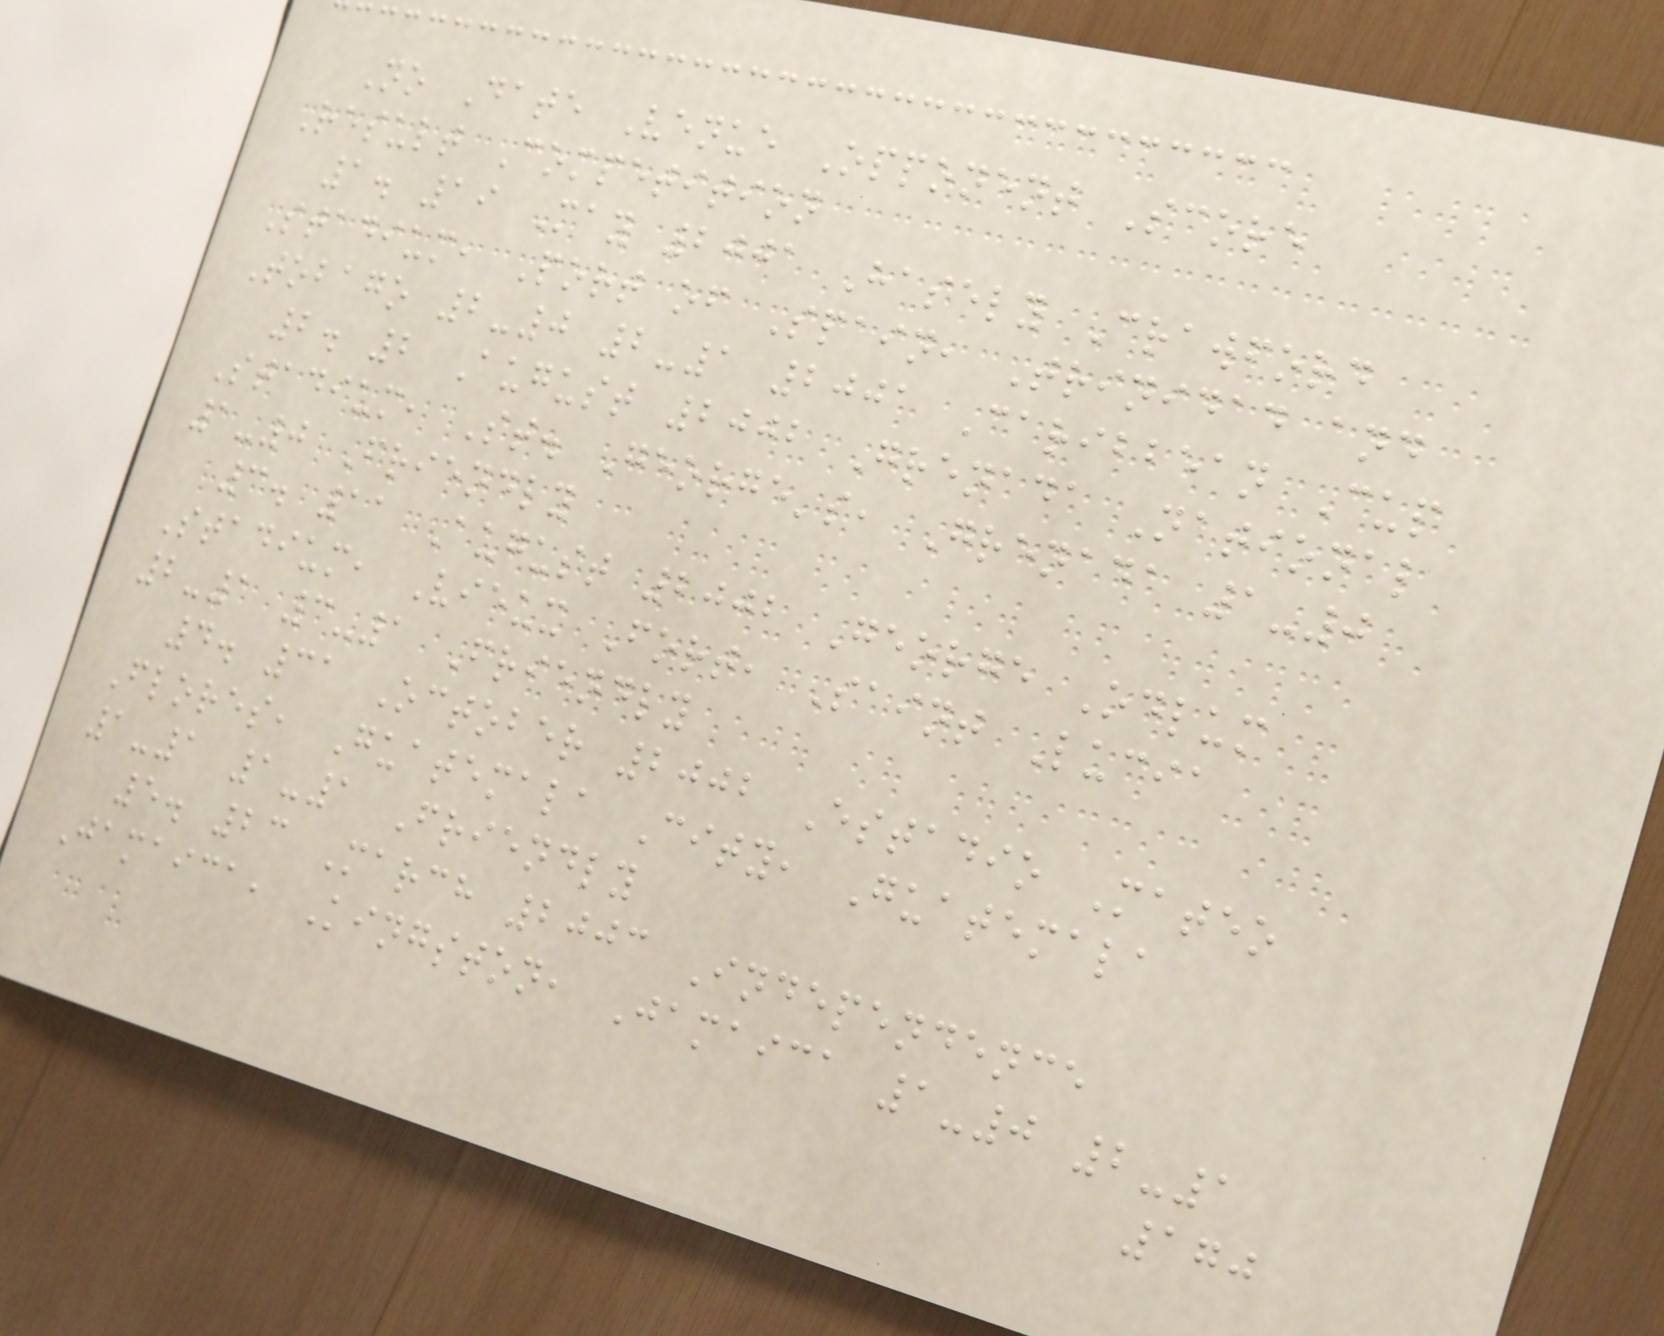No Date Venue Opponent Score
Result Competition
1. 19 May 2001 Hasely Crawford
Stadium, Port of Spain, Trinidad and
Tobago 2-0 2-1 2001 Caribbean Cup
2. 2 August 2002 Grenada National
Stadium, St. George's, Grenada 1-0
1-0 Friendly
3. 11 August 2002 George Odlum
Stadium, Vieux Fort, Saint Lucia
2-1 3-1 Friendly
4. 31 October 2002 Estadio Mateo
Flores, Guatemala City, Guatemala
1-1 1-1 Friendly
5. 23 March 2003 Independence
Jamaica, Kingston, Jamaica 1-0 2-1
170
